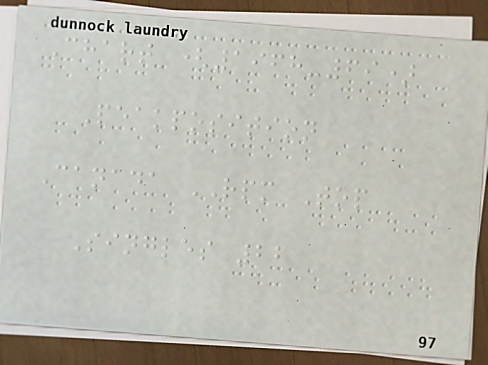Chart (1968-69)
Peakposition
Canada RPM Top
Singles 22
